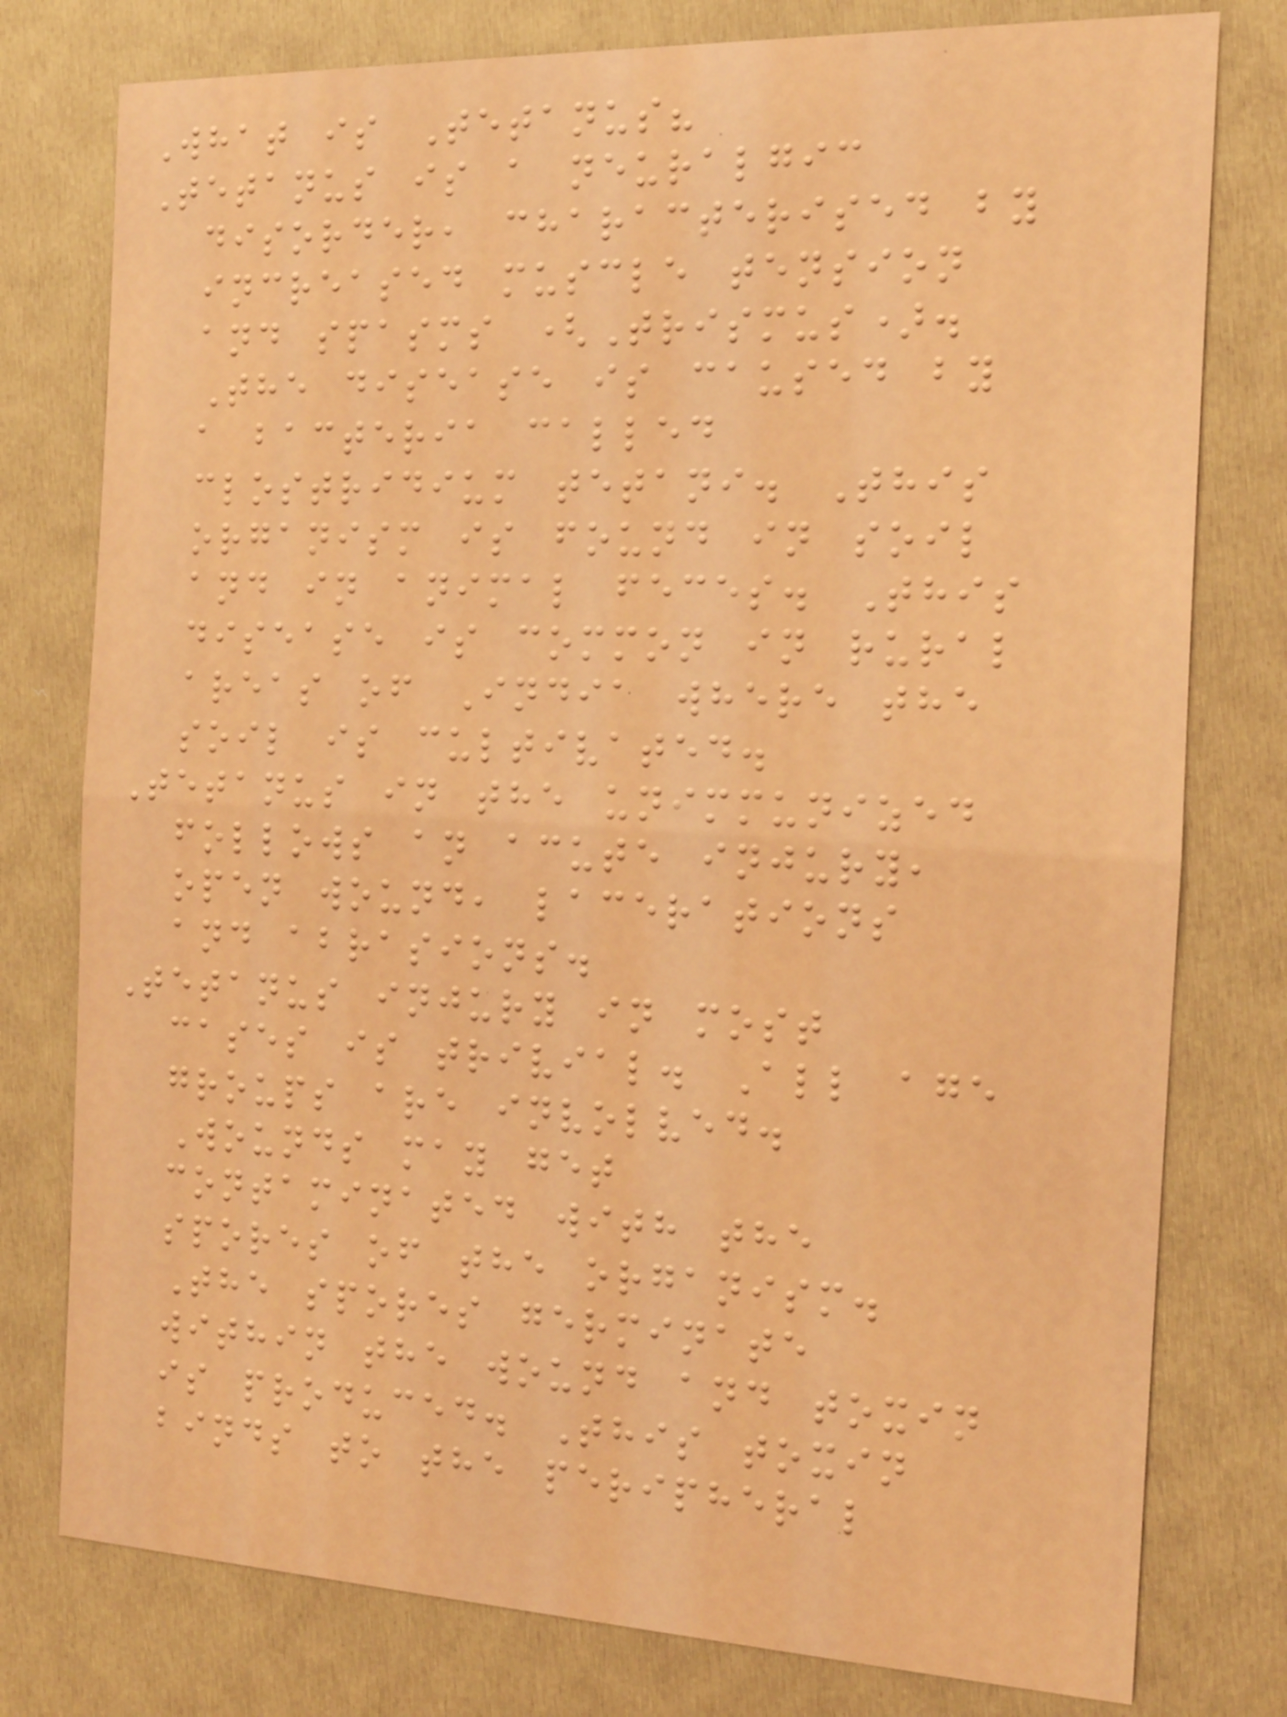What is Tetanus?
Tetanus is a neuralgic
disorder, characterised by
increased muscle tension
and spasms (Trismus).
The disease is caused by
a bacteria called
clostridium tetani. This
organism is found in soil
and in animal feces. This
disease is common in rural
areas of India where the
soil is cultivated.
Tetanus in the unimmunized
follows an acute injury,
open wound, lacerations
and abrasions.
Tetanus injury in most
cases is trivial. All age
groups are involved.
Wounds may get
contaminated with the
spores of the organism.
The spores germinate
within the wound and toxin
is produced. This toxin
binds to the peripheral
